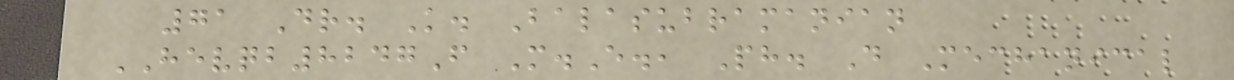71 Dr. K. Balasubramanian
HEVQB8247F M.E., Ph. D Mechanical
